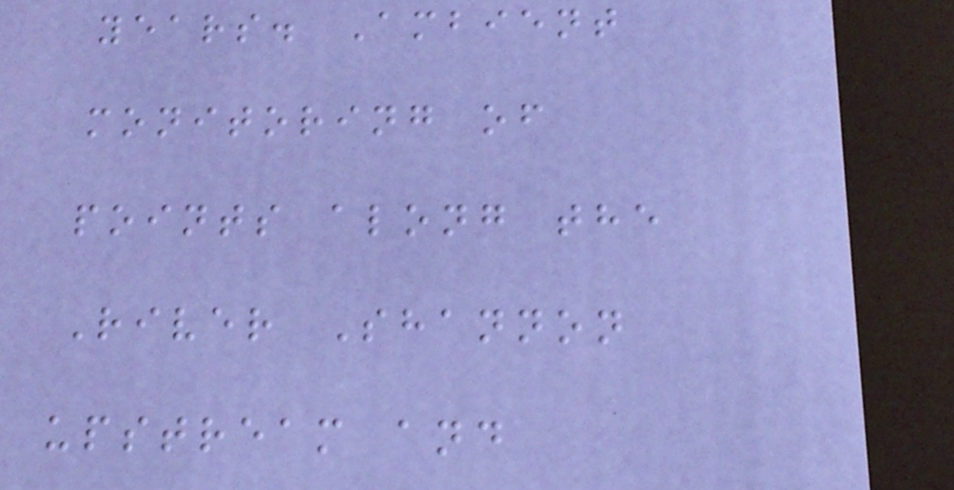years. Ambient
monitoring of
points along the
River Shannon
upstream and
